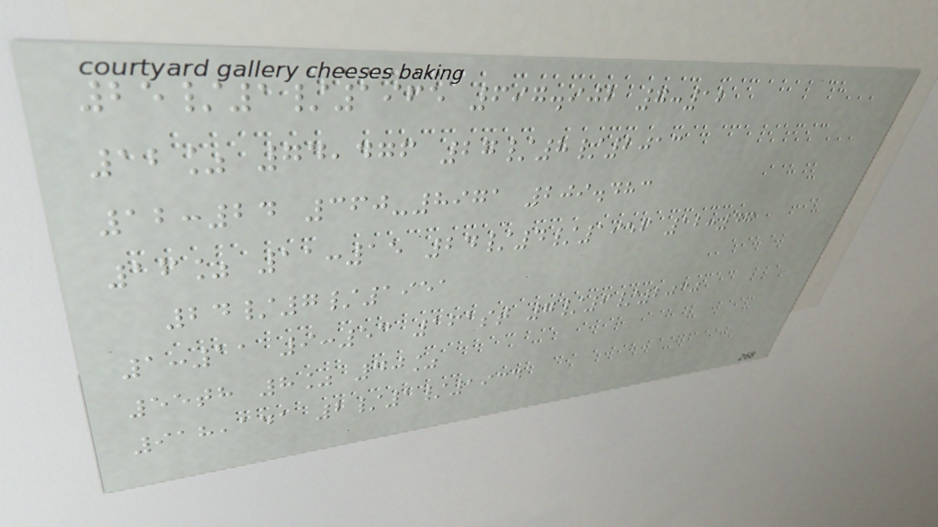25/1/1965 697.902 7:12
12% 74,476 27/8/2013
12:24 360-8971 209.483
16% 11:15 24/4/1956 12:47
24/7/1951
1:11 9:53 161st 7/6/2030
55th 8% 40%
918,141 2/1/1934
